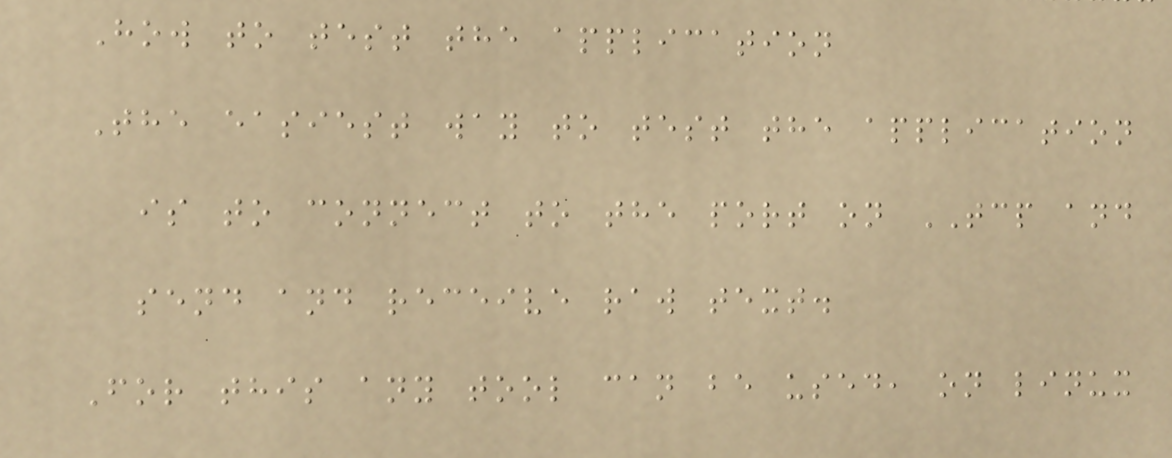How to test the application
The easiest way to test the application
is to connect to the port on TCP and
send and receive raw text.
For this any tool can be used, on linux
